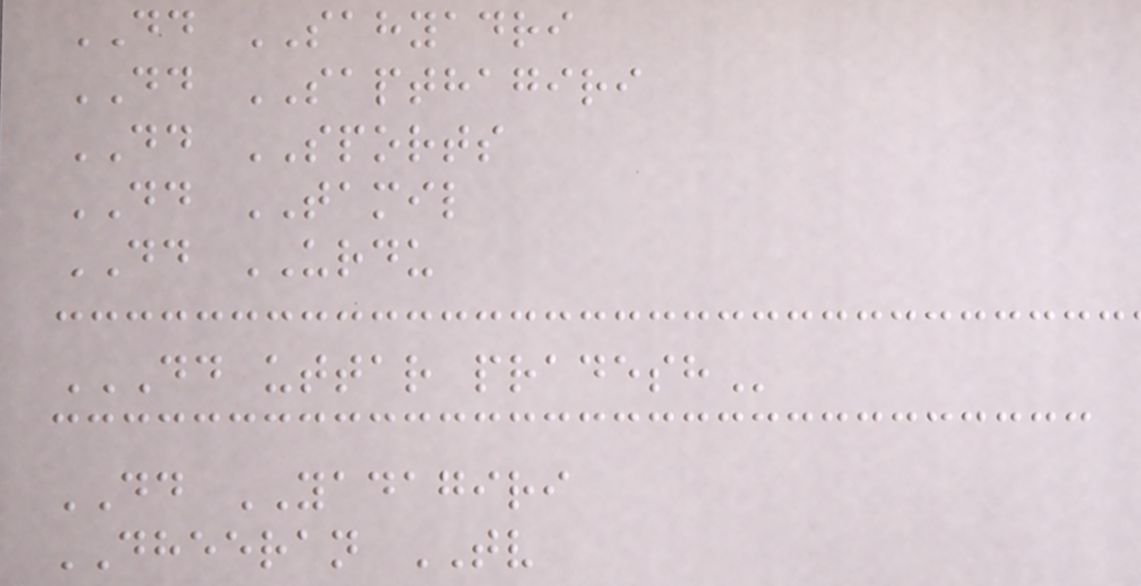DD SAHYADRI
DD SAPTHAGIRI
DD SPORTS
DD TAMIL
DD URDU
DD UTTAR PRADESH
DD YADAGIRI
DHEERAN TV
